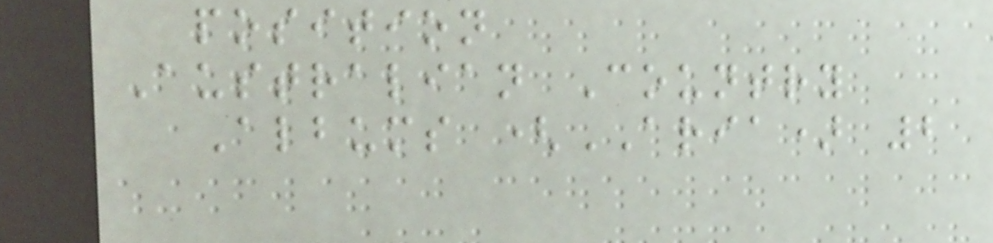position
Australian Country
Albums (ARIA) 2
